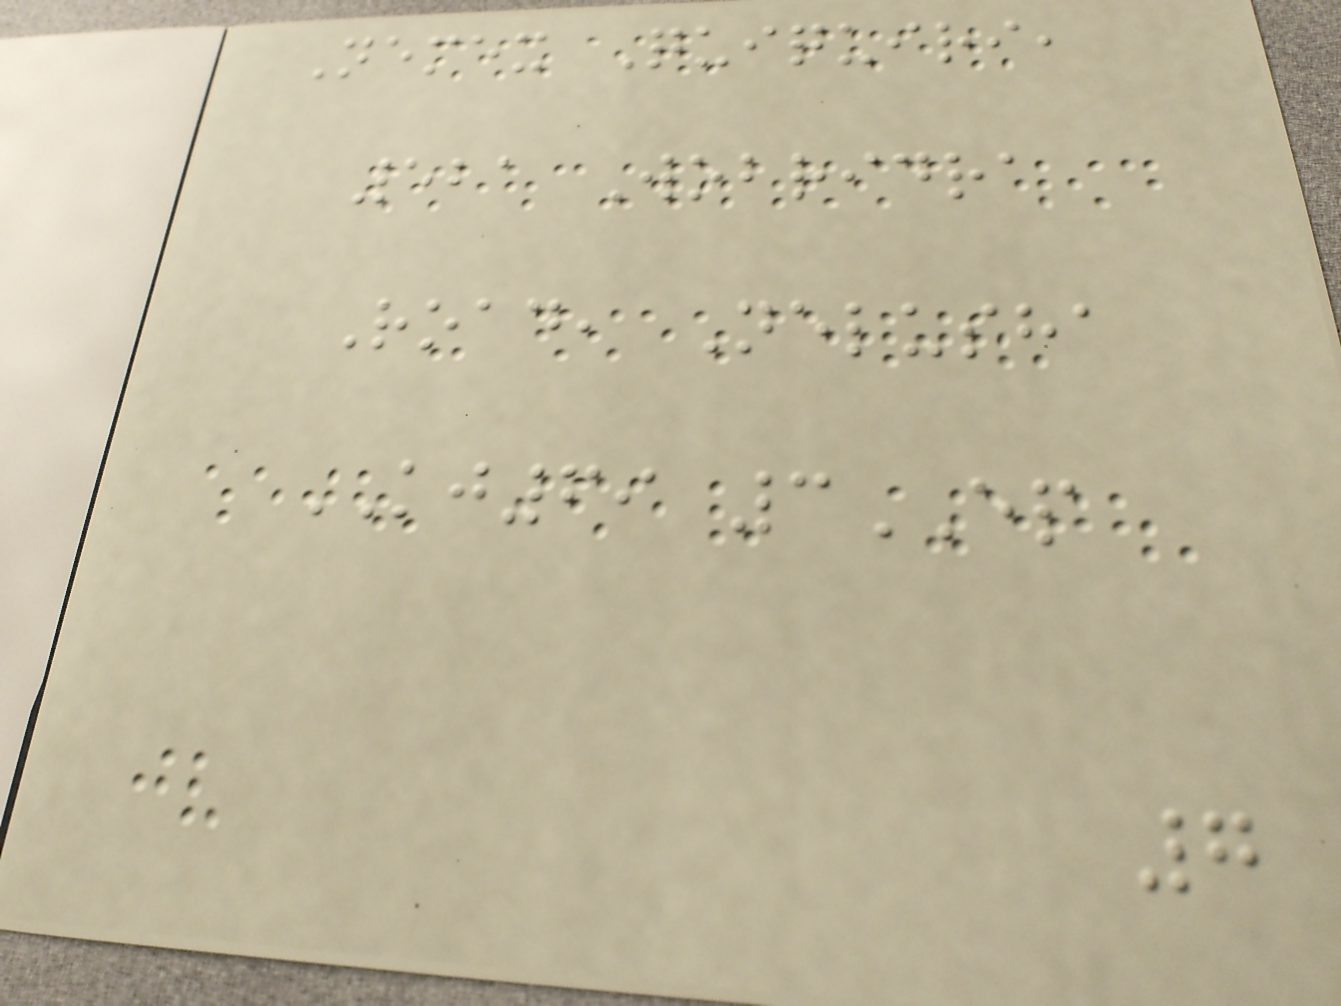Nemex Quiquiri,
521 Wobridra
Road, Nelusha
KJ69 3EP
7
